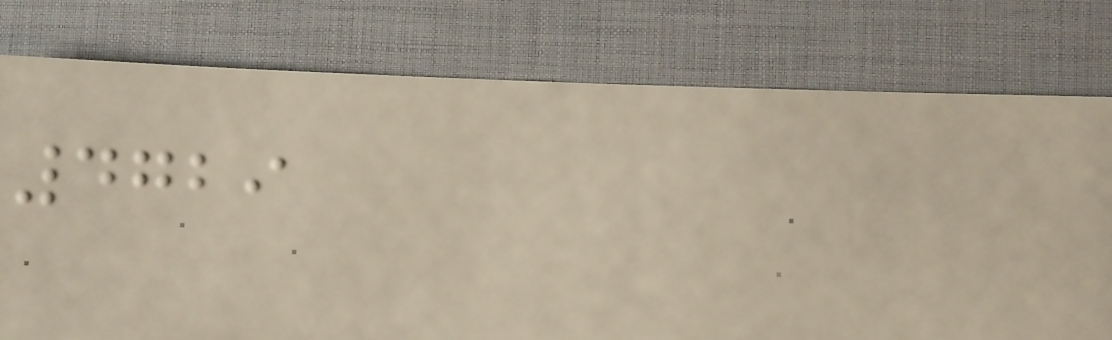4729
